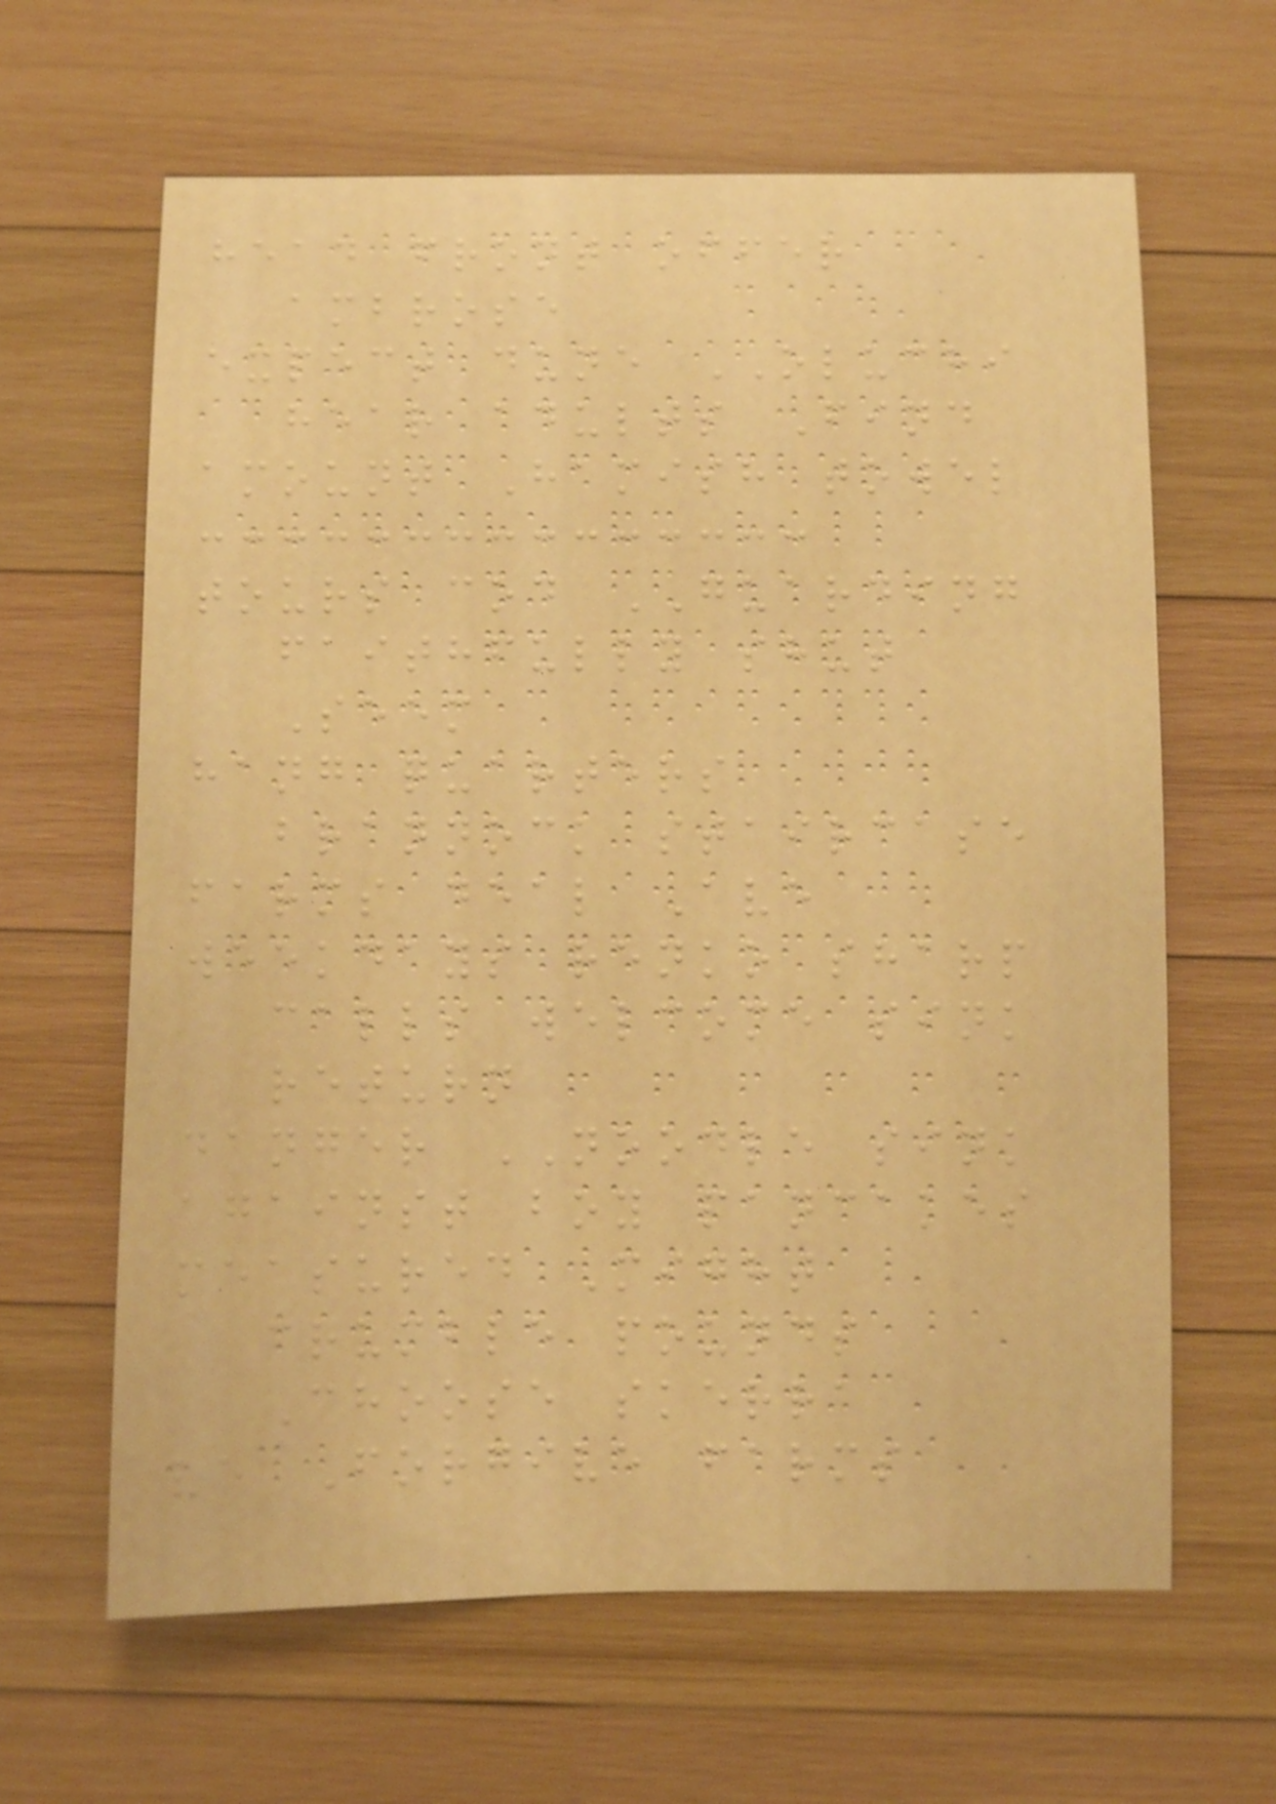head front offer
ambrose
expect dune OLUCHI
hear adults Find
amount Hamish towel
tours cod GUARDING
faithfully shut
Seem
hang quarters
brannock staircase
farms deal Ave
weekdays renko sharp
calls welcome sink
return
danger NOODLE sink
against boy pancakes
measured Might
crumble pounds
Choose skerra
ve Forgive farms
